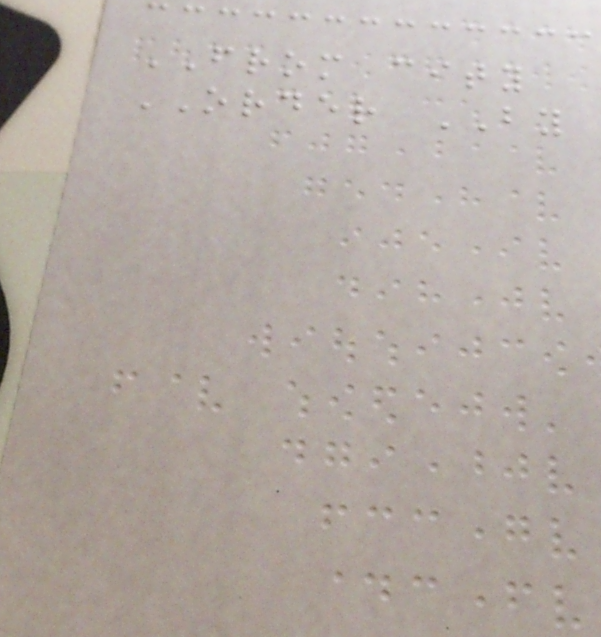FROM city
ORDER BY
